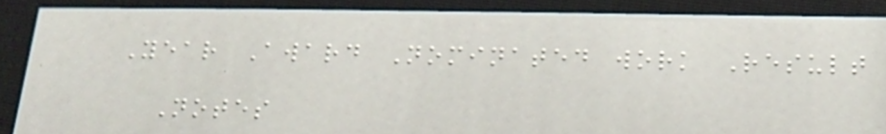Year Award Nominated work Result
Notes
